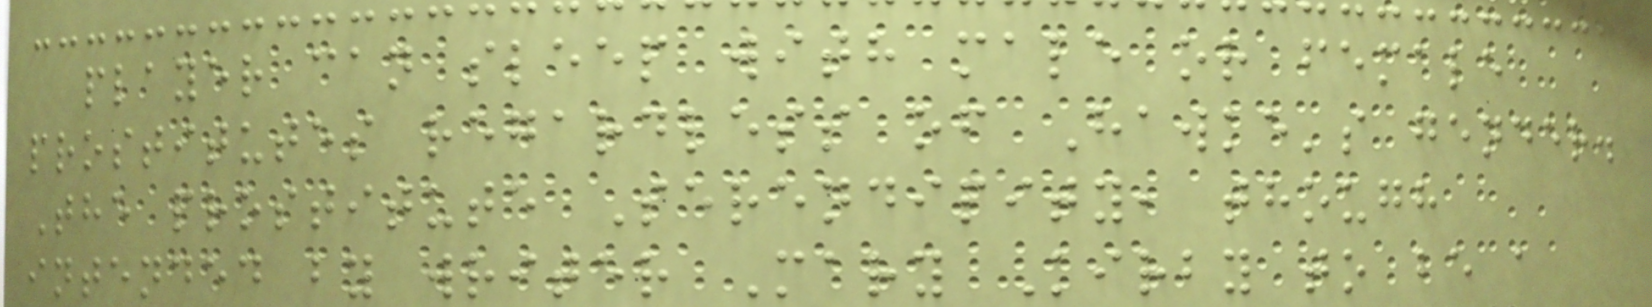player can sleep with male or female
prostitutes regardless of Hawke's gender.
The prostitute Serendipity, though
intended by writer Mary Kirby to be a
